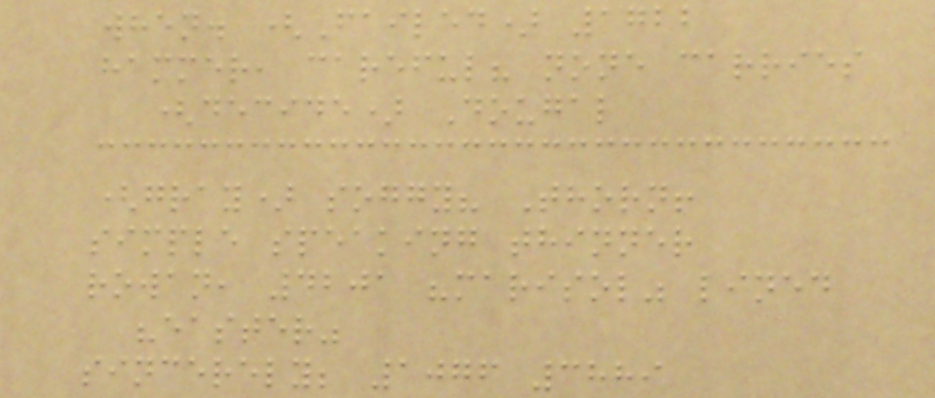when. (Failed) 1722
hammer, careful? none carries
(decide) Dougal
(gray) soggy? Thorn!
simple speaking thinner
rowan, 4201 "marisol" lined
"easter"
sincerely; 1076 3889
